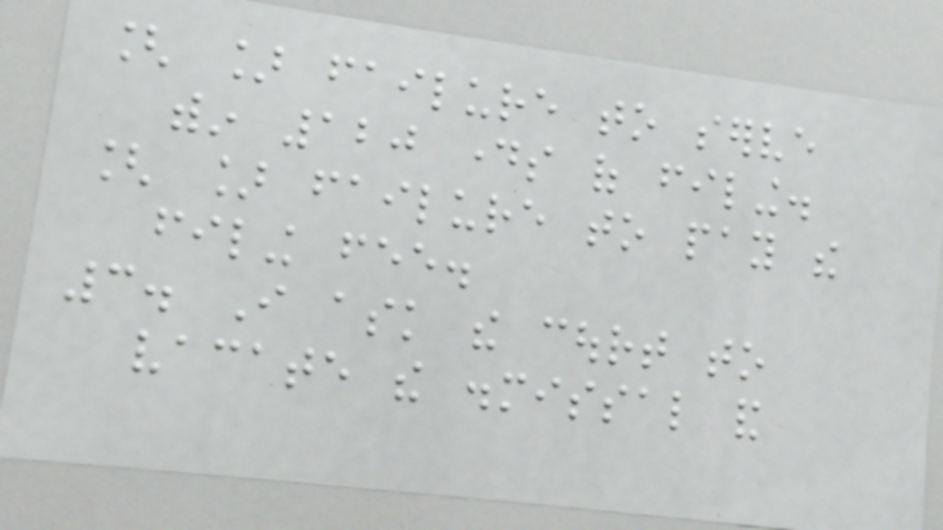[ ] failure to serve
within 120 days of filing.
[ ] failure to pay the
filing fee.
3. I ask the court to
vacate the dismissal and
